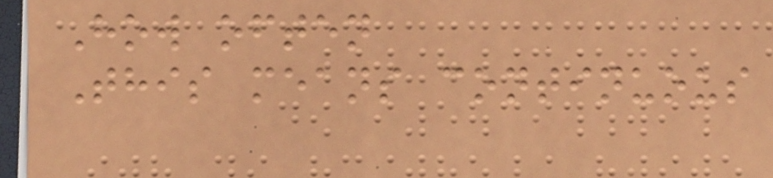How often
This means continuous
